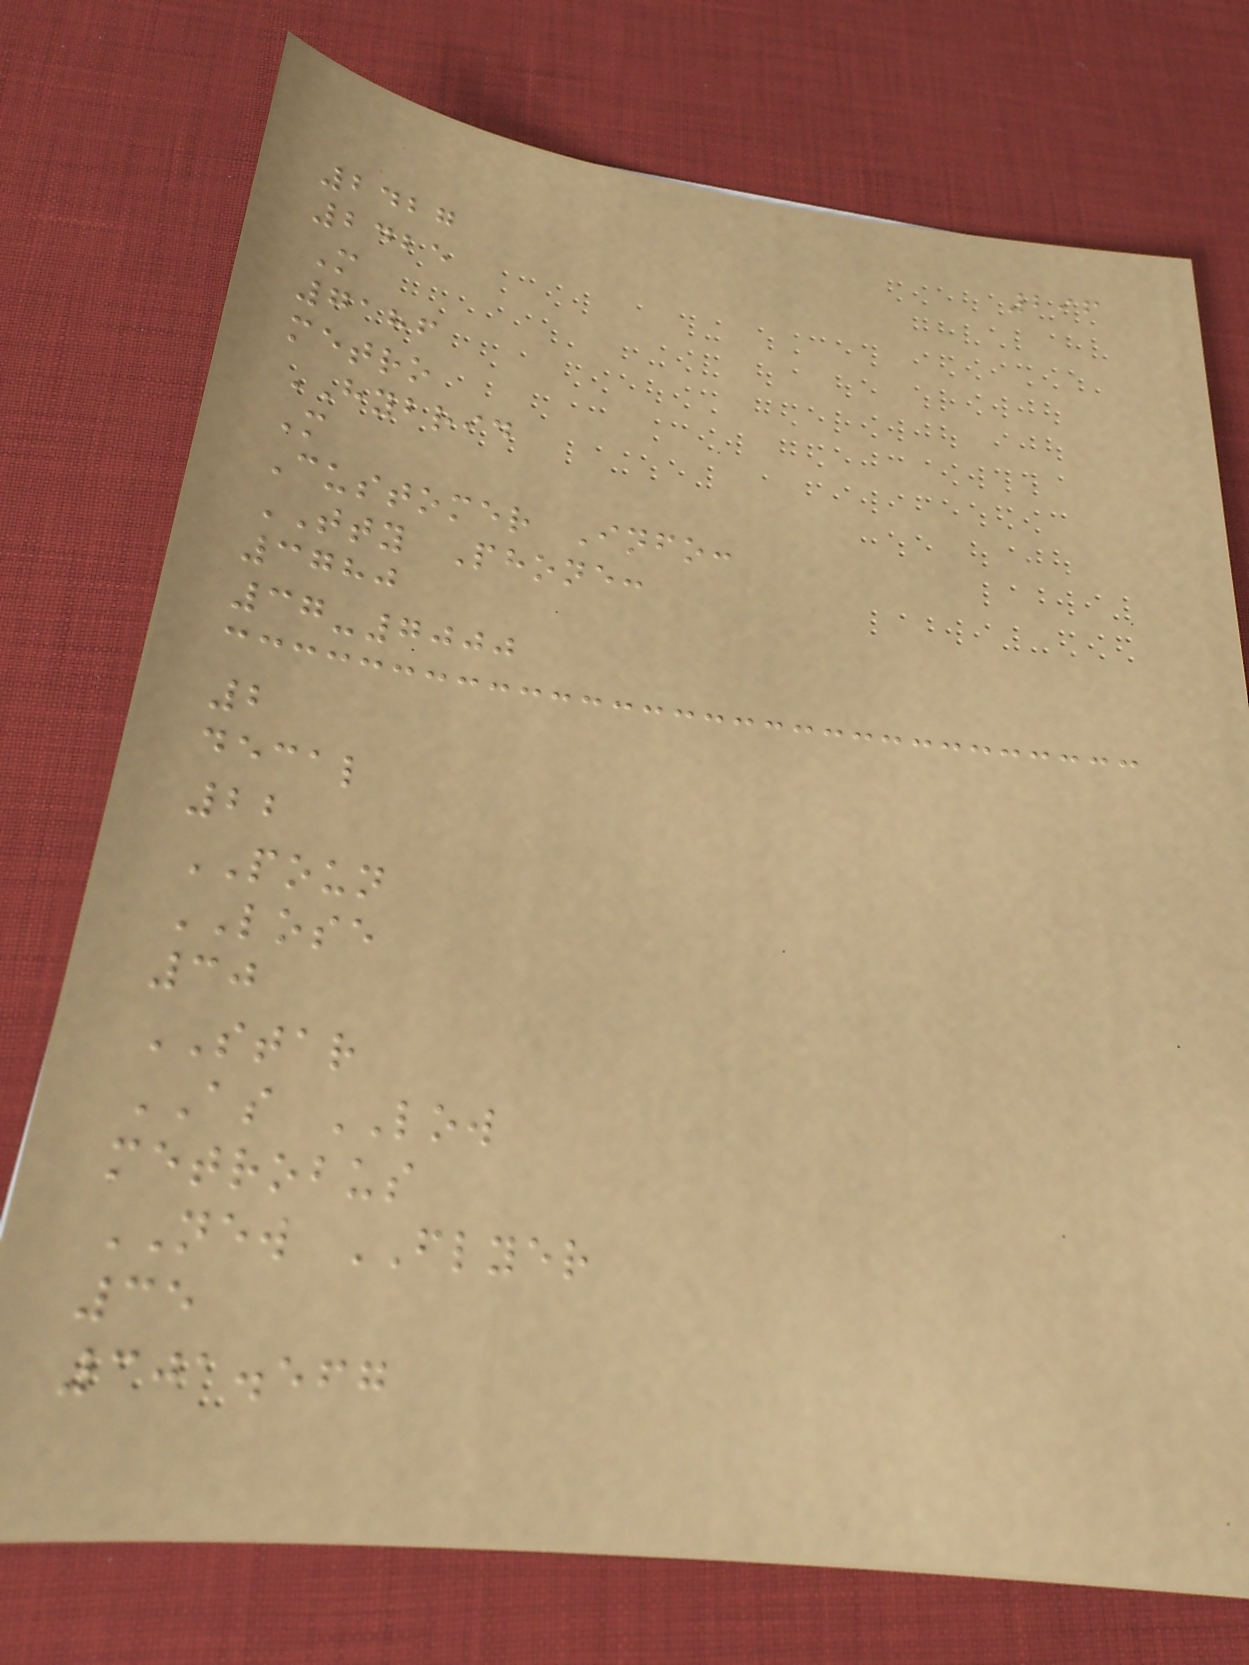296
2427
2425
M
7186
metro
HYBRID
M
Customer Info:
TTY Phone:
3780
37-7000
2
decal
22
POUN
LOSE
30
STAR
AS LOW
metrobus
NEW FLYER
35
301.567
